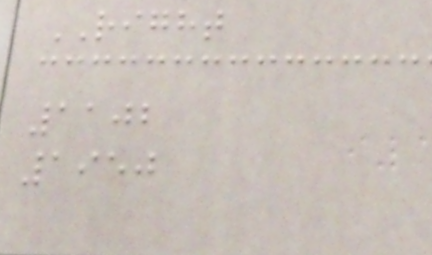RIGHT
1102
1950
